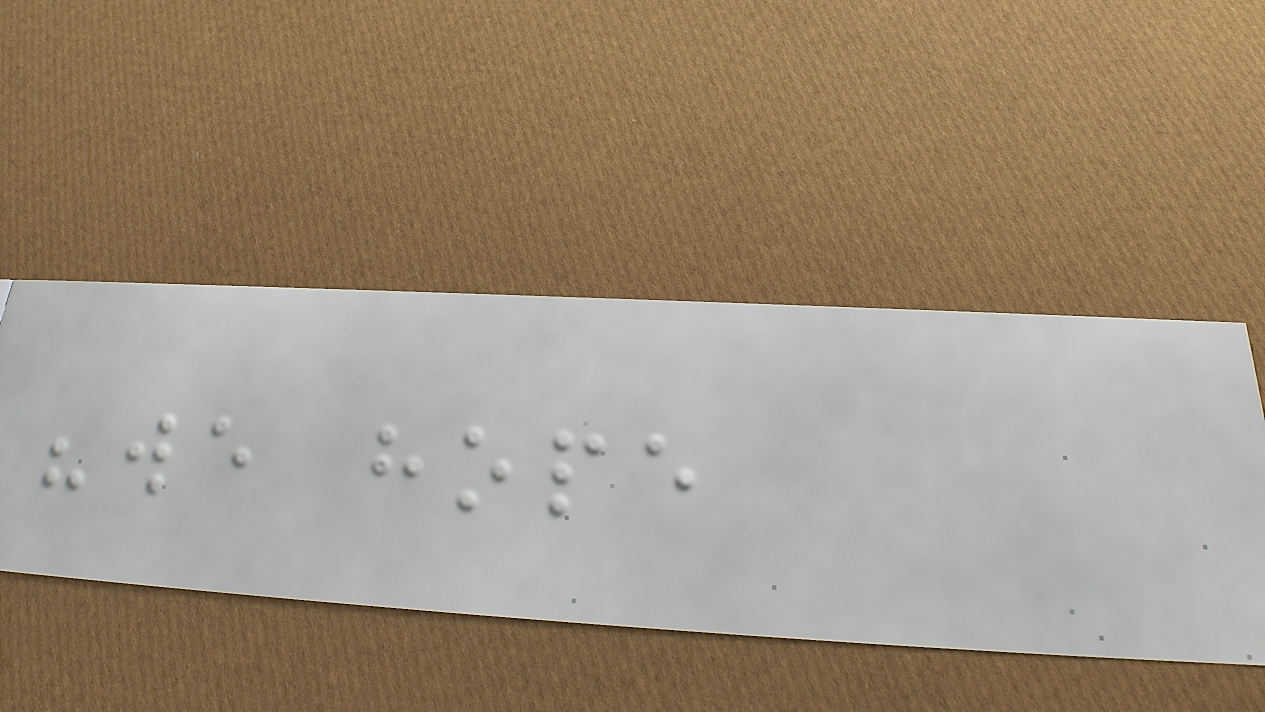"we hope
